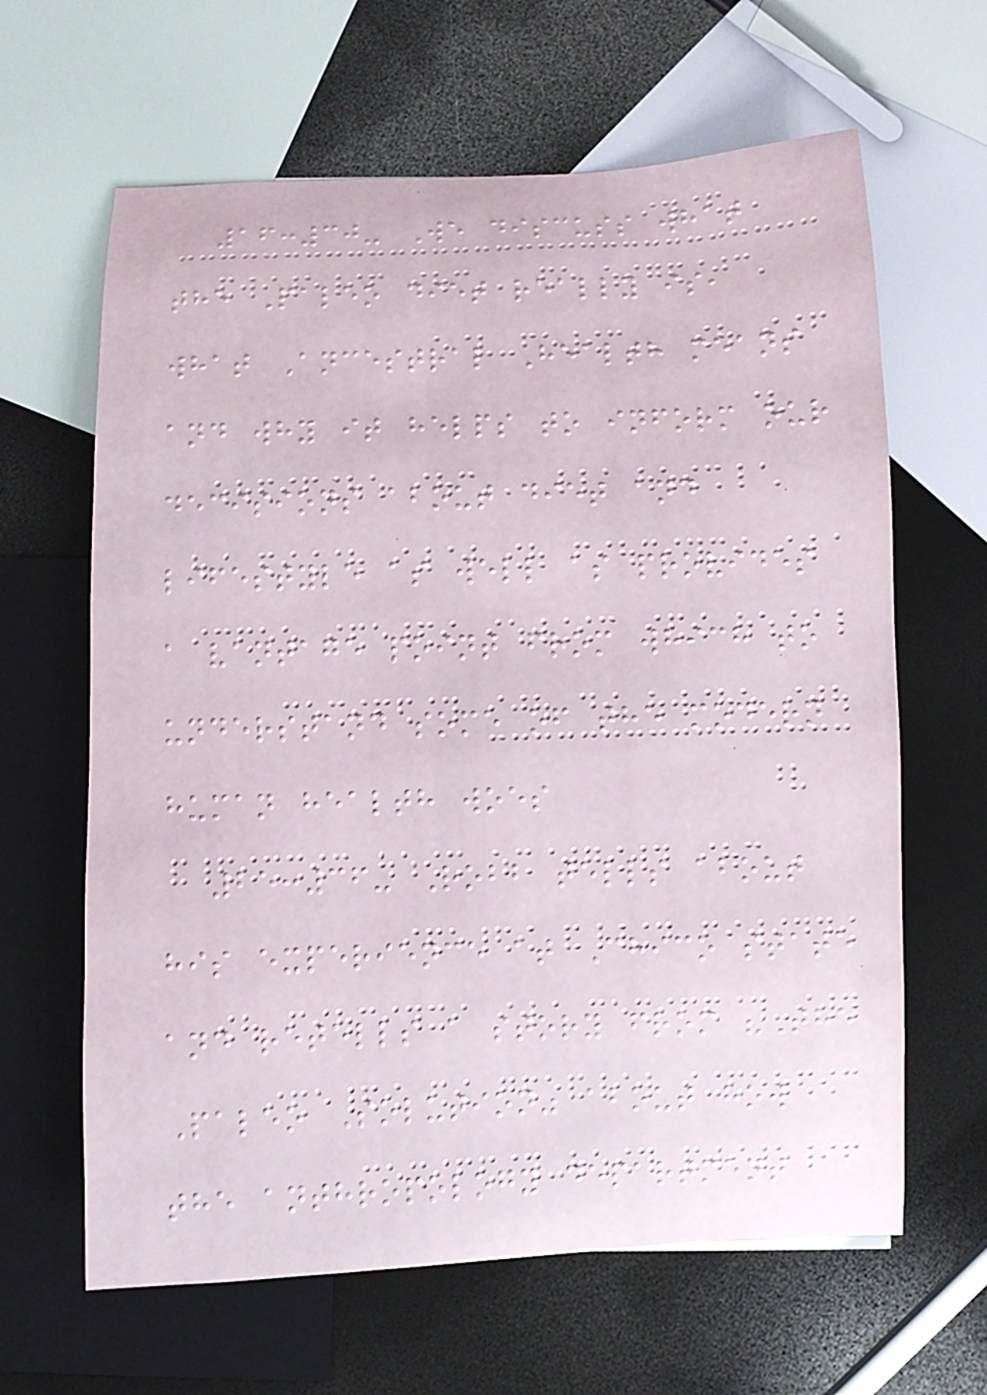16:30- We discuss what
the Paleo diet really is,
what Ancestral Health means
and why it helps to inform our
decisions about diet and
lifestyle as well as provides
a vantage point from which to
understand some of the modern
human health woes
25:36- Robb tells about
his experience at Chico state
and retells a story from "The
Paleo Solution" about how
the anthropology department
